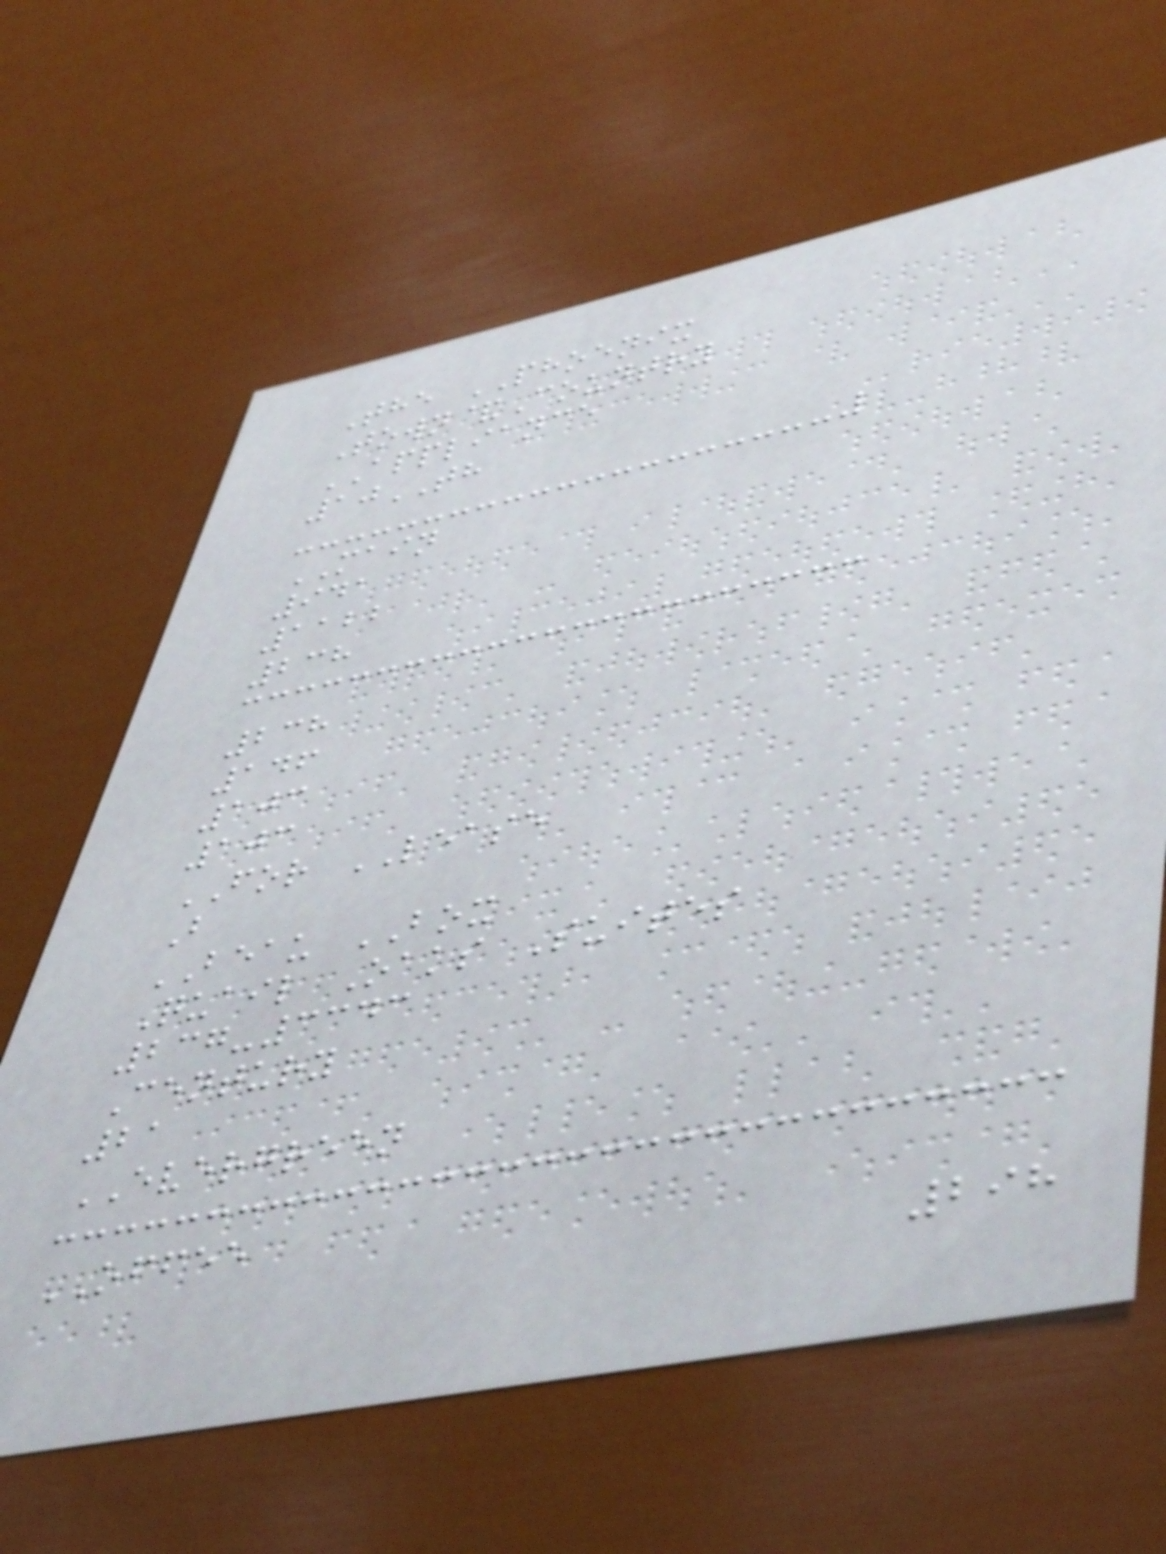The PHOENIX
Town&Country
APPLIANCE
10TH
MAIN
941
1122
238
238
146
103
103
FOR LEASE
B
BEAU BOX
Quail Oaks Suites
237-3343
Century
21
EVERGREEN
OFFEE
298
